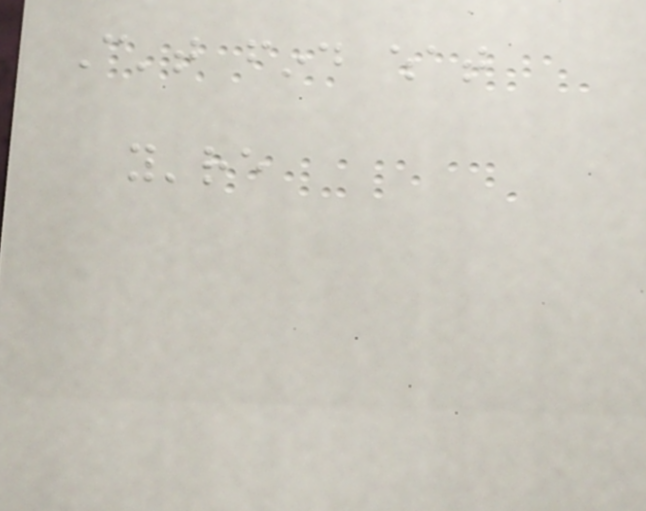Can't find what
you're
